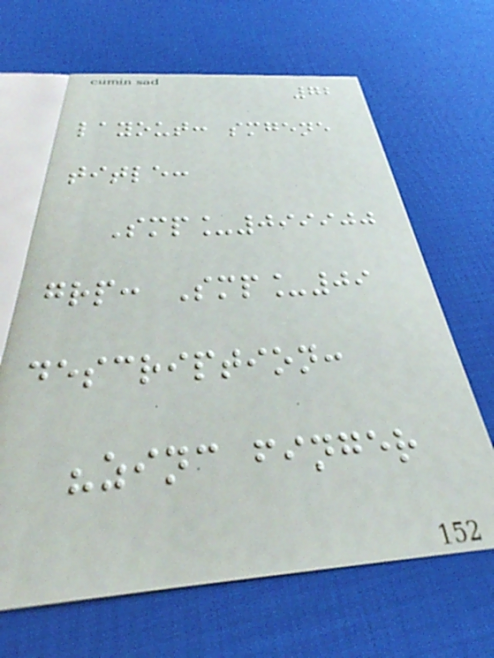72
layout: smgene
title:
Smp_099900
grp: Smp_09
description:
"zinc finger
